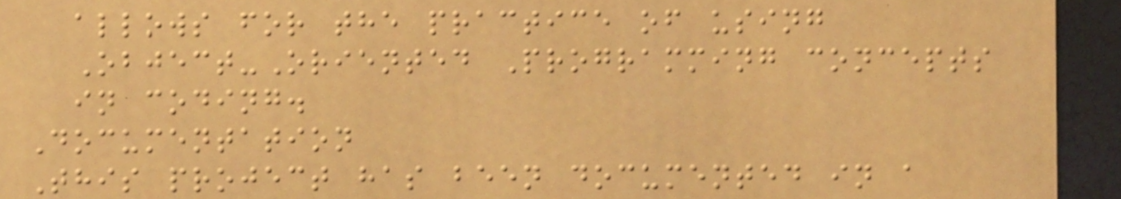allows for the practice of using
Object-Oriented Programming concepts
in coding.
Documentation
This project has been documented in a
